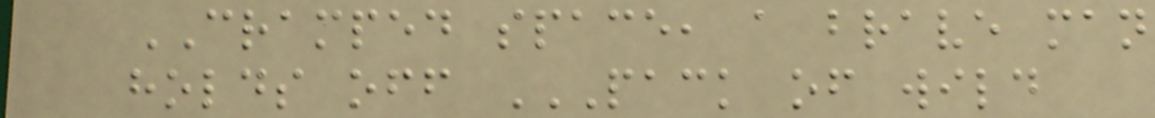CRAMPED space, a brave man
holds off PACK OF WILD
